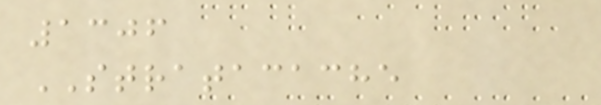1306
STRATACACHE
